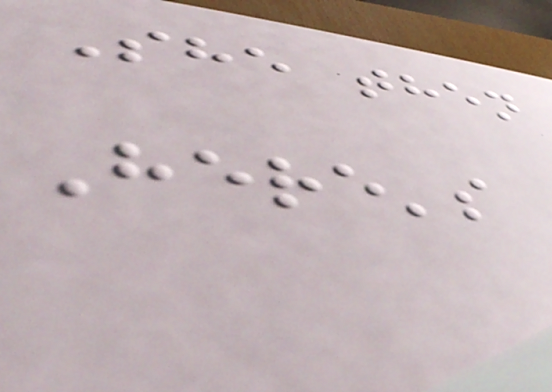She then
Here's
